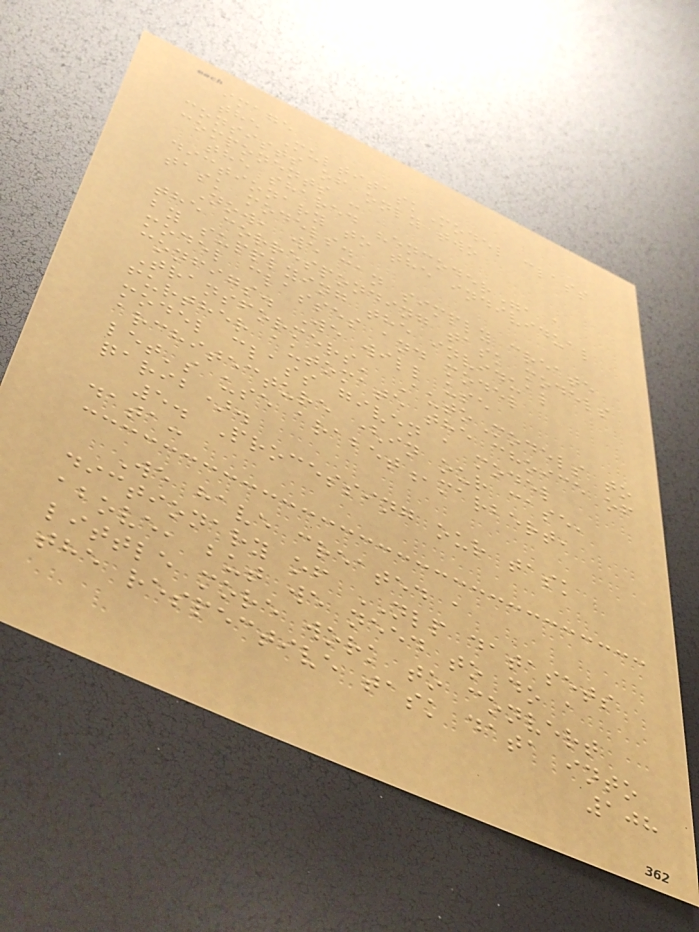image
the MultitaskModel class
consists of only two
components :
the shared "encoder", a
dictionary to the individual
task models.
Now, we can simply create
the corresponding task models
by supplying the invidual
model classes and model
configs. We will use
Transformers' AutoModels to
further automate the choice of
model class given a model
architecture (in our case,
let's use arabet,marbert,
qarib).
5. Processing our task
data:
We have created a
dictionary of NLP datasets
above, but we need to do a
little more work to convert
the respective task data into
108
